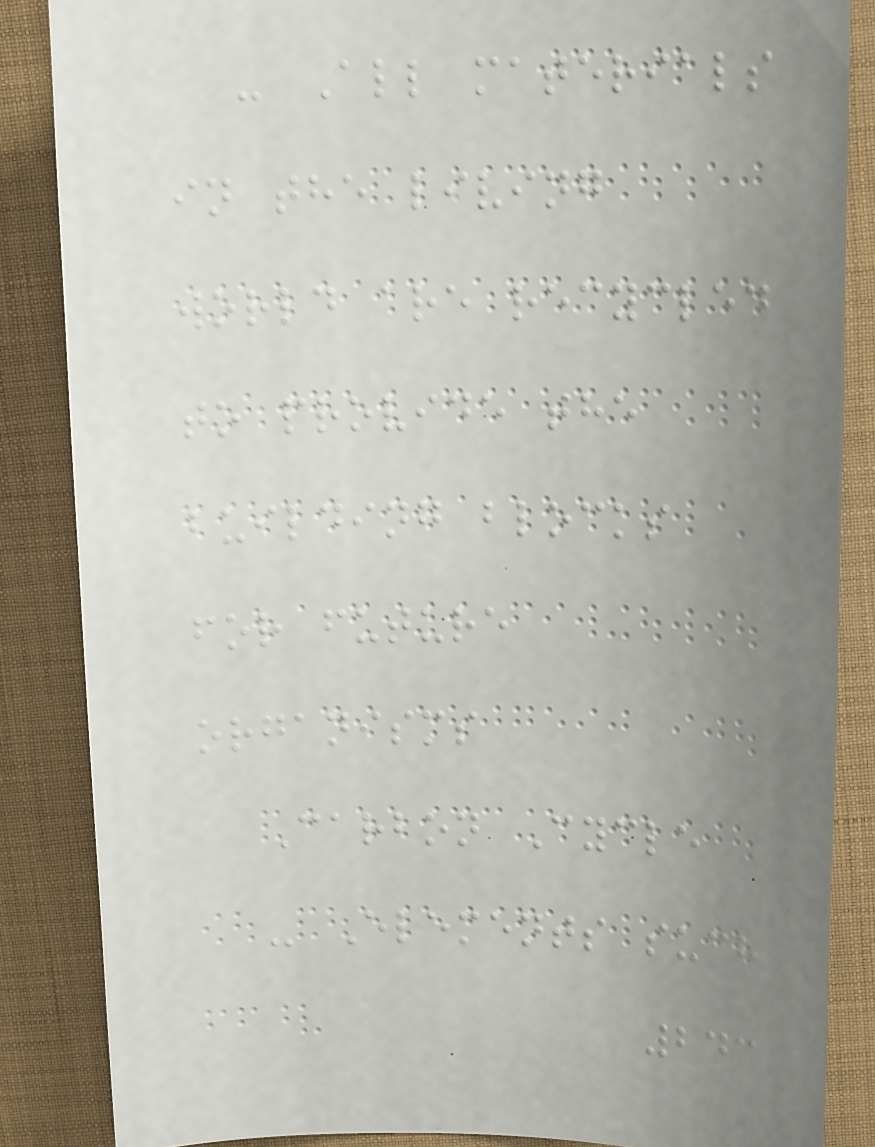- All materials
in the living
world are recycled
to provide the
building blocks
for future
organisms
Carbon Cycle
- Elements such
243
